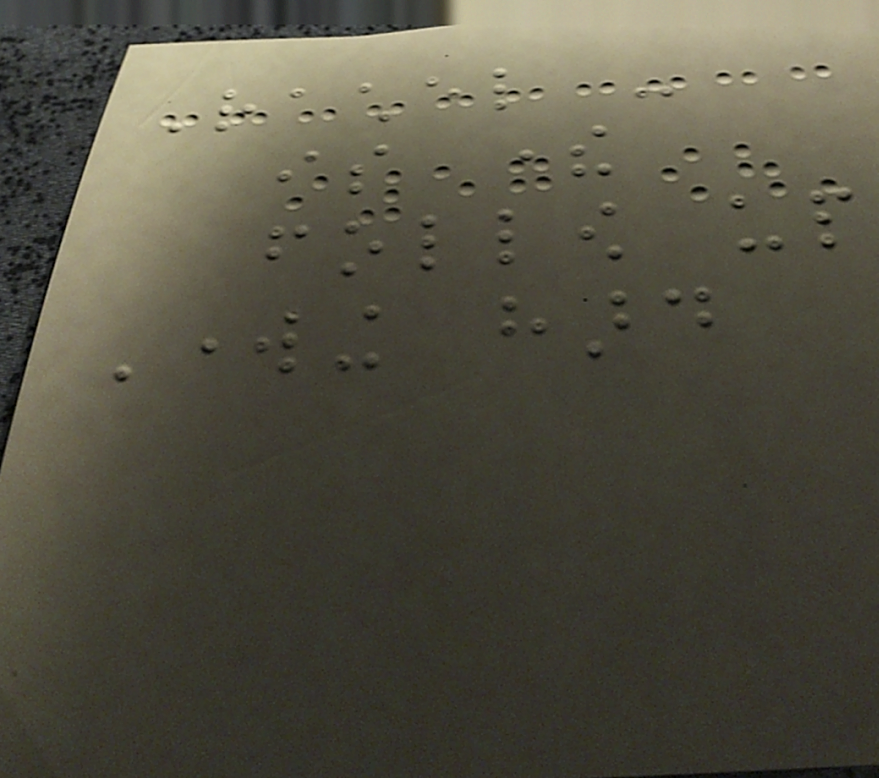Rachel -
is there
follow up
Working hard
